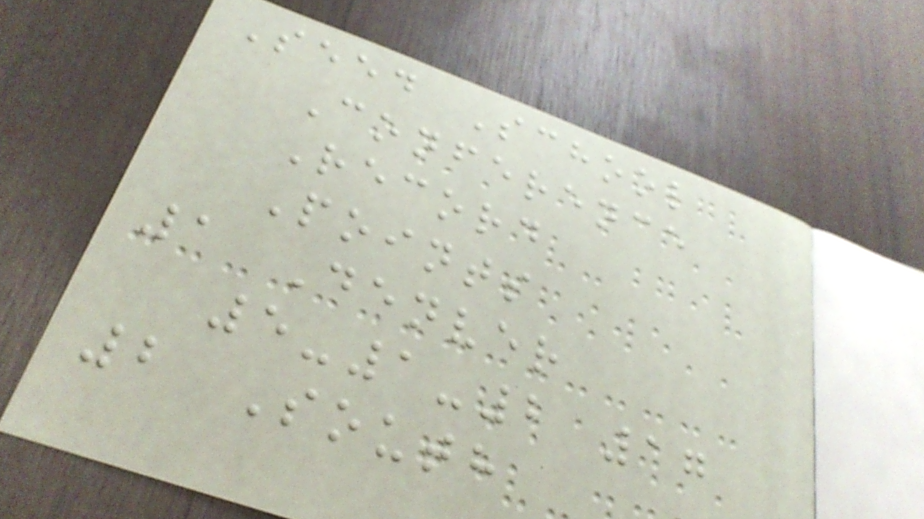Seed School
Conference
Record
Points
1 Denver
5-1-2 17
2 South
